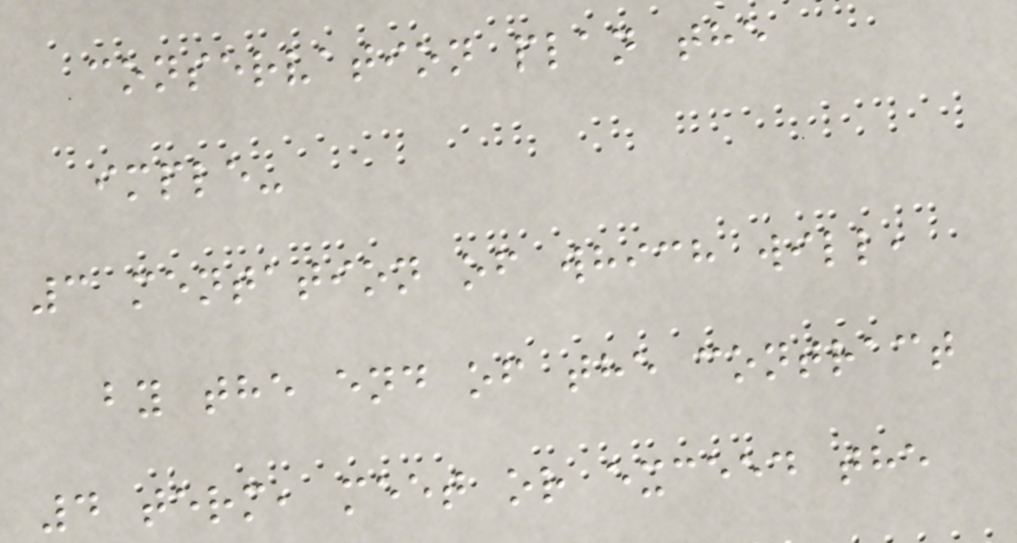conservation plan the
imple-
3 mentation of which will,
by the end of the contract
4 term, meet or exceed the
